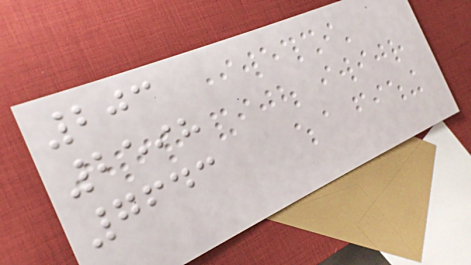203
2598
7643
